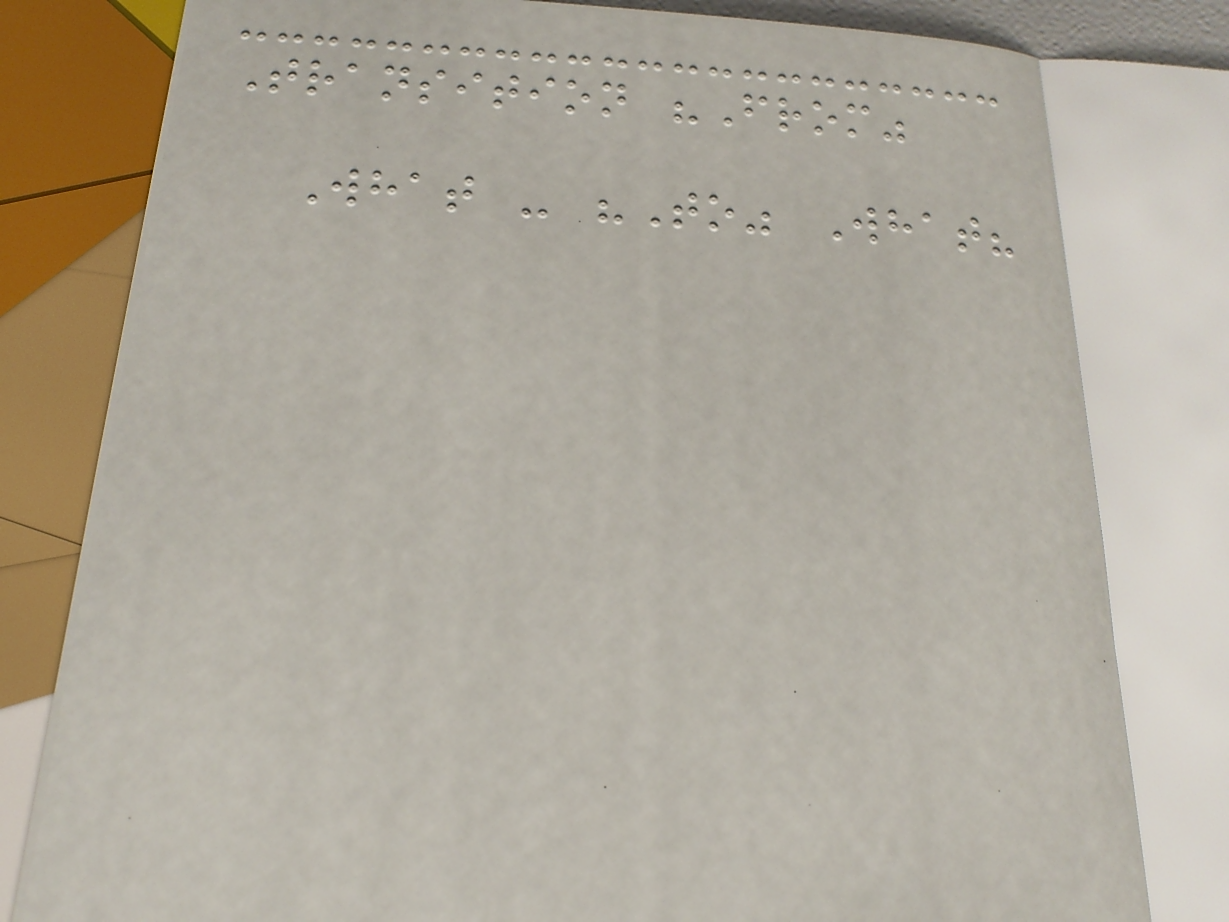Transition "From"
What - "To" What?
